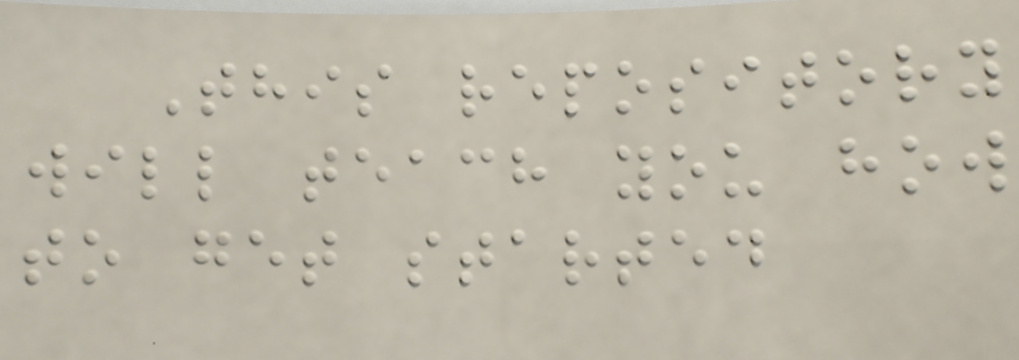This repository
will teach you how
to get started
